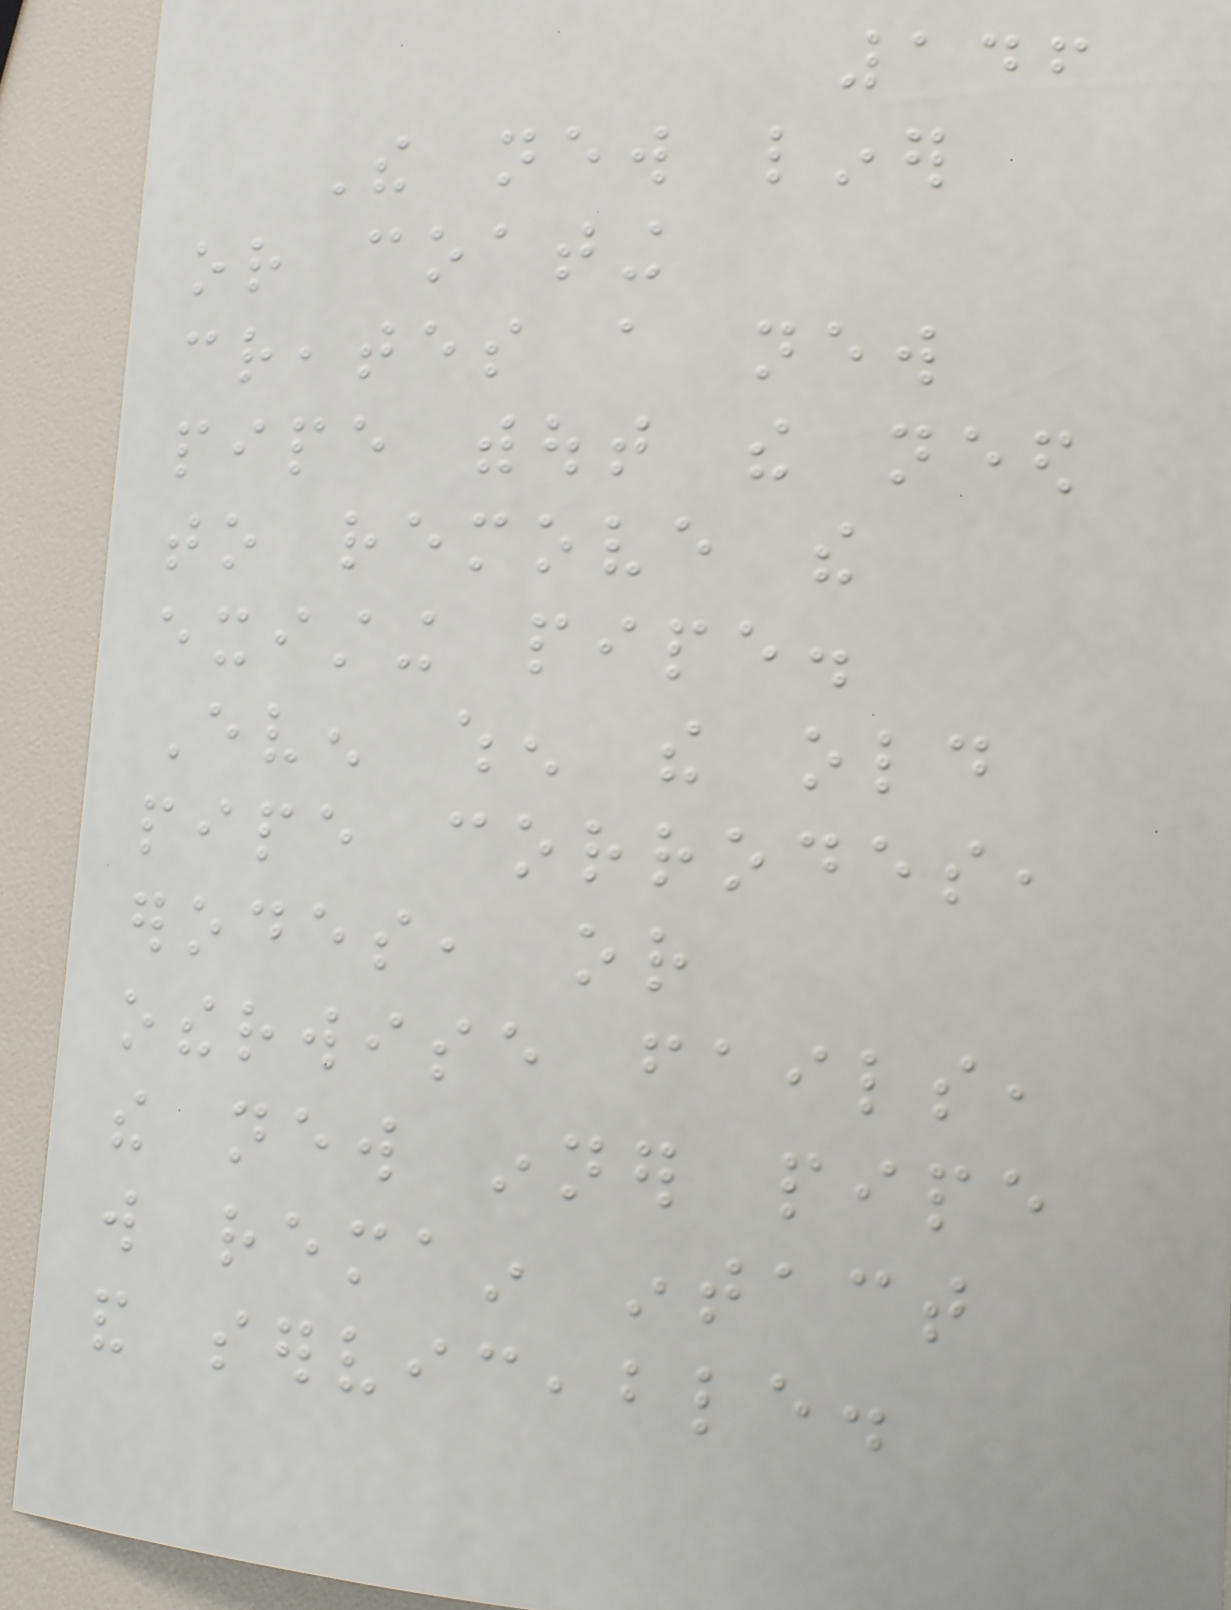146
The new liner
or coating
creates a new
pipe without the need
to remove the
existing pipe.
Even when the old
pipe corrodes,
erodes, or
otherwise fails,
the new inner pipe
will remain intact
and serviceable.
